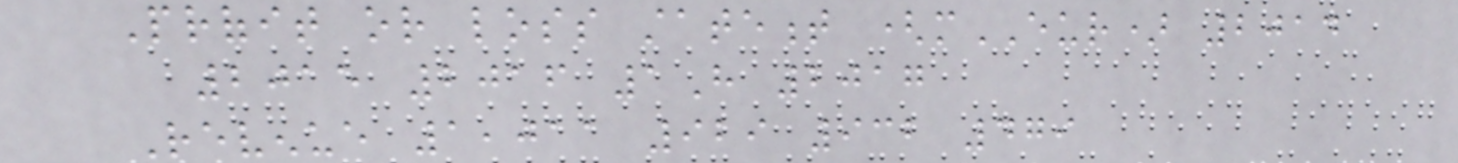Profit or loss statement (mEUR) 2014
2015 2016 1H 2017
Revenue 1,011 929 932 479
